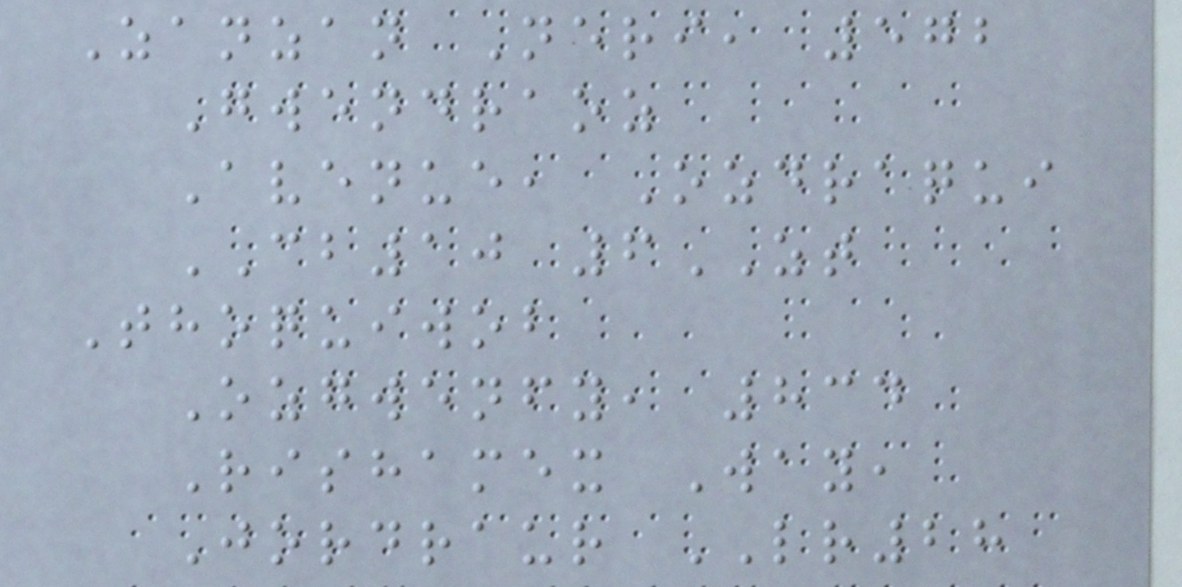Zanzan Neri, 572
Gwendraoz
Avenue, Ozdraqui
CB10 6ZT
Thoquiwob
Ozgwenfy, 834
Rishamex Way,
Jordraur LR28
